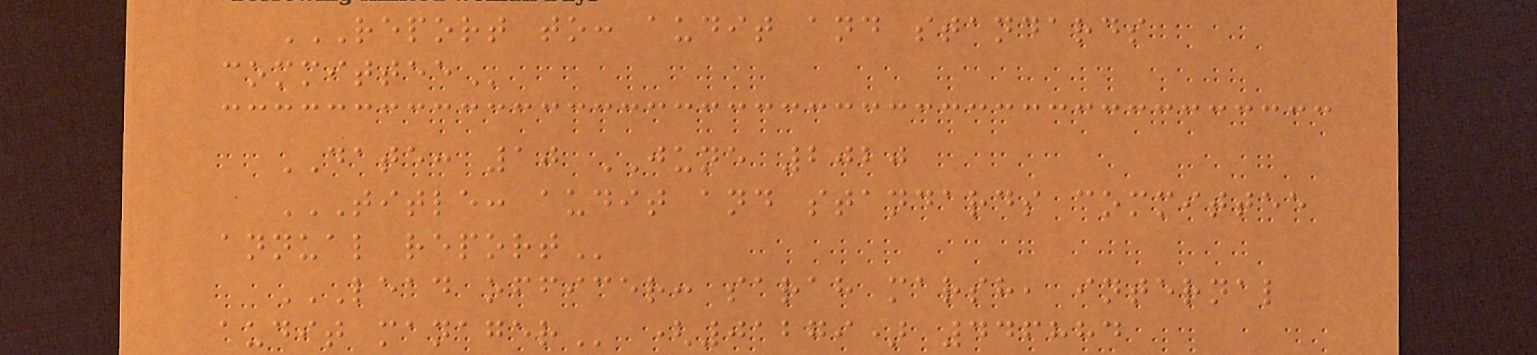REPORT TO: AUDIT AND STANDARDS
COMMITTEE
DATE: 10 JUNE 2020
TITLE: AUDIT AND STANDARDS COMMITTEE
ANNUAL REPORT
LEAD OFFICER: SARAH MARSH, INTERNAL
AUDIT MANAGER (01279) 446884
